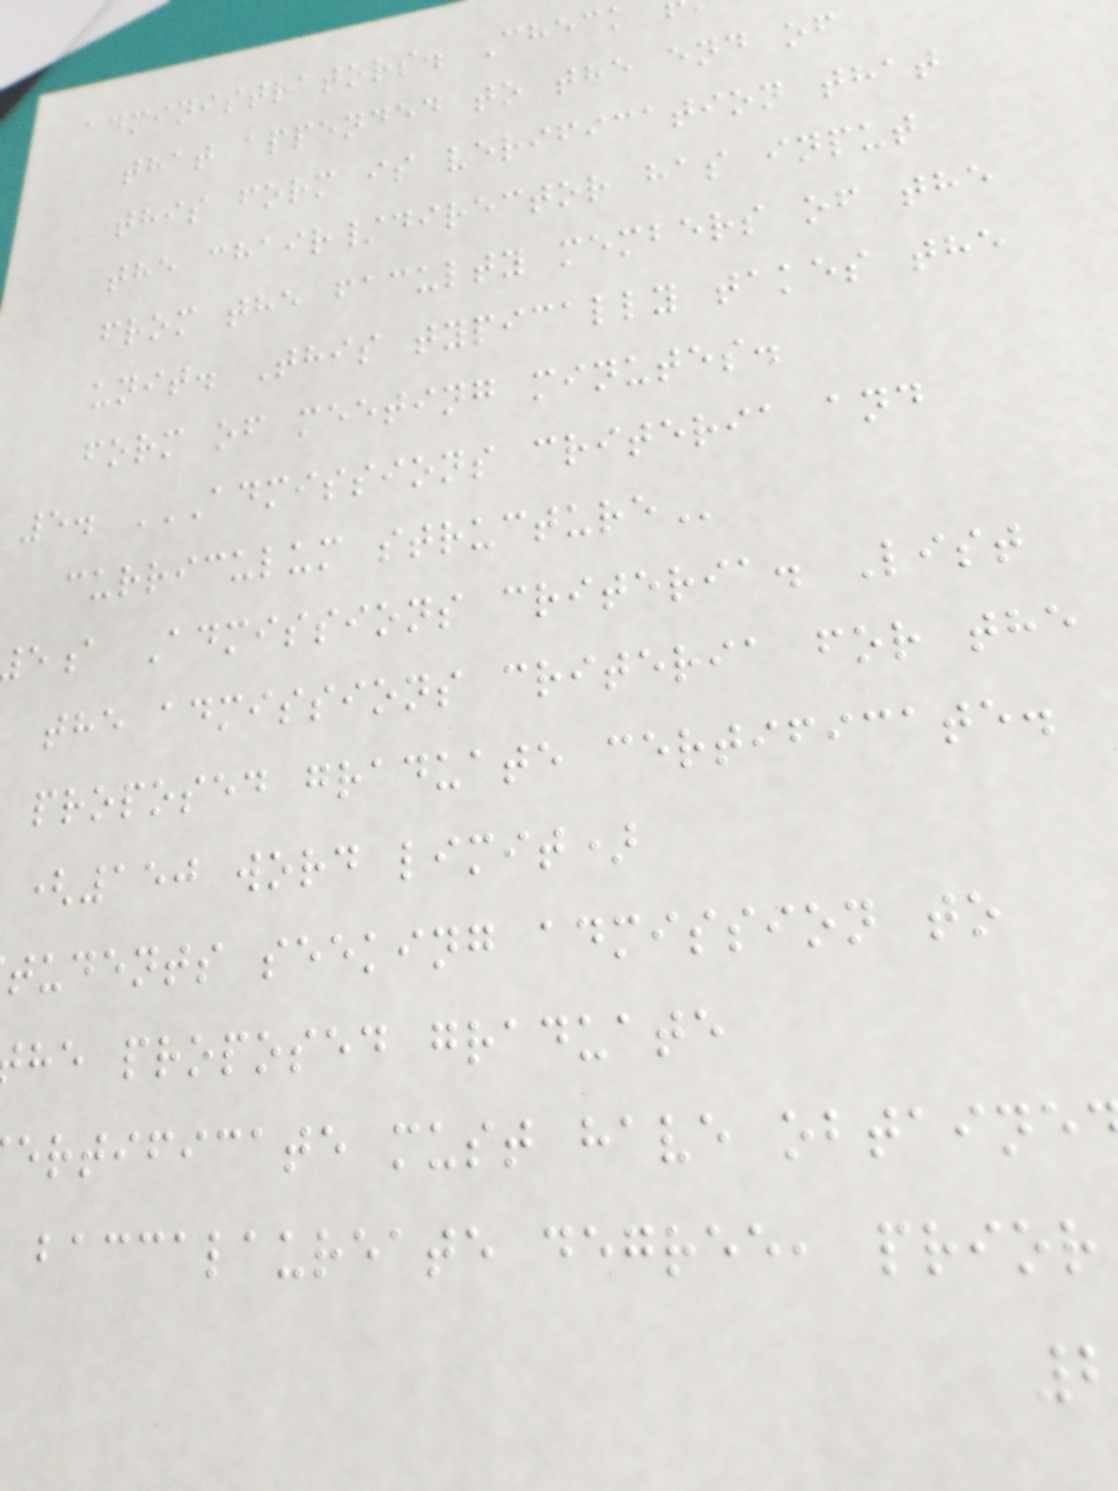administrators. Check
that appended to the end of
this form is verification that
the chair/director has input
from the faculty members of the
unit. This typically takes the
form of meeting minutes.
5. ADMISSIONS CRITERIA AND
curriculum
a Admissions criteria. List
the admissions criteria for the
proposed graduate certificate.
(150 word limit)
tudents seeking admission to
he proposed graduate
ertificate must have obtaine
baccalaureate degree, prior
